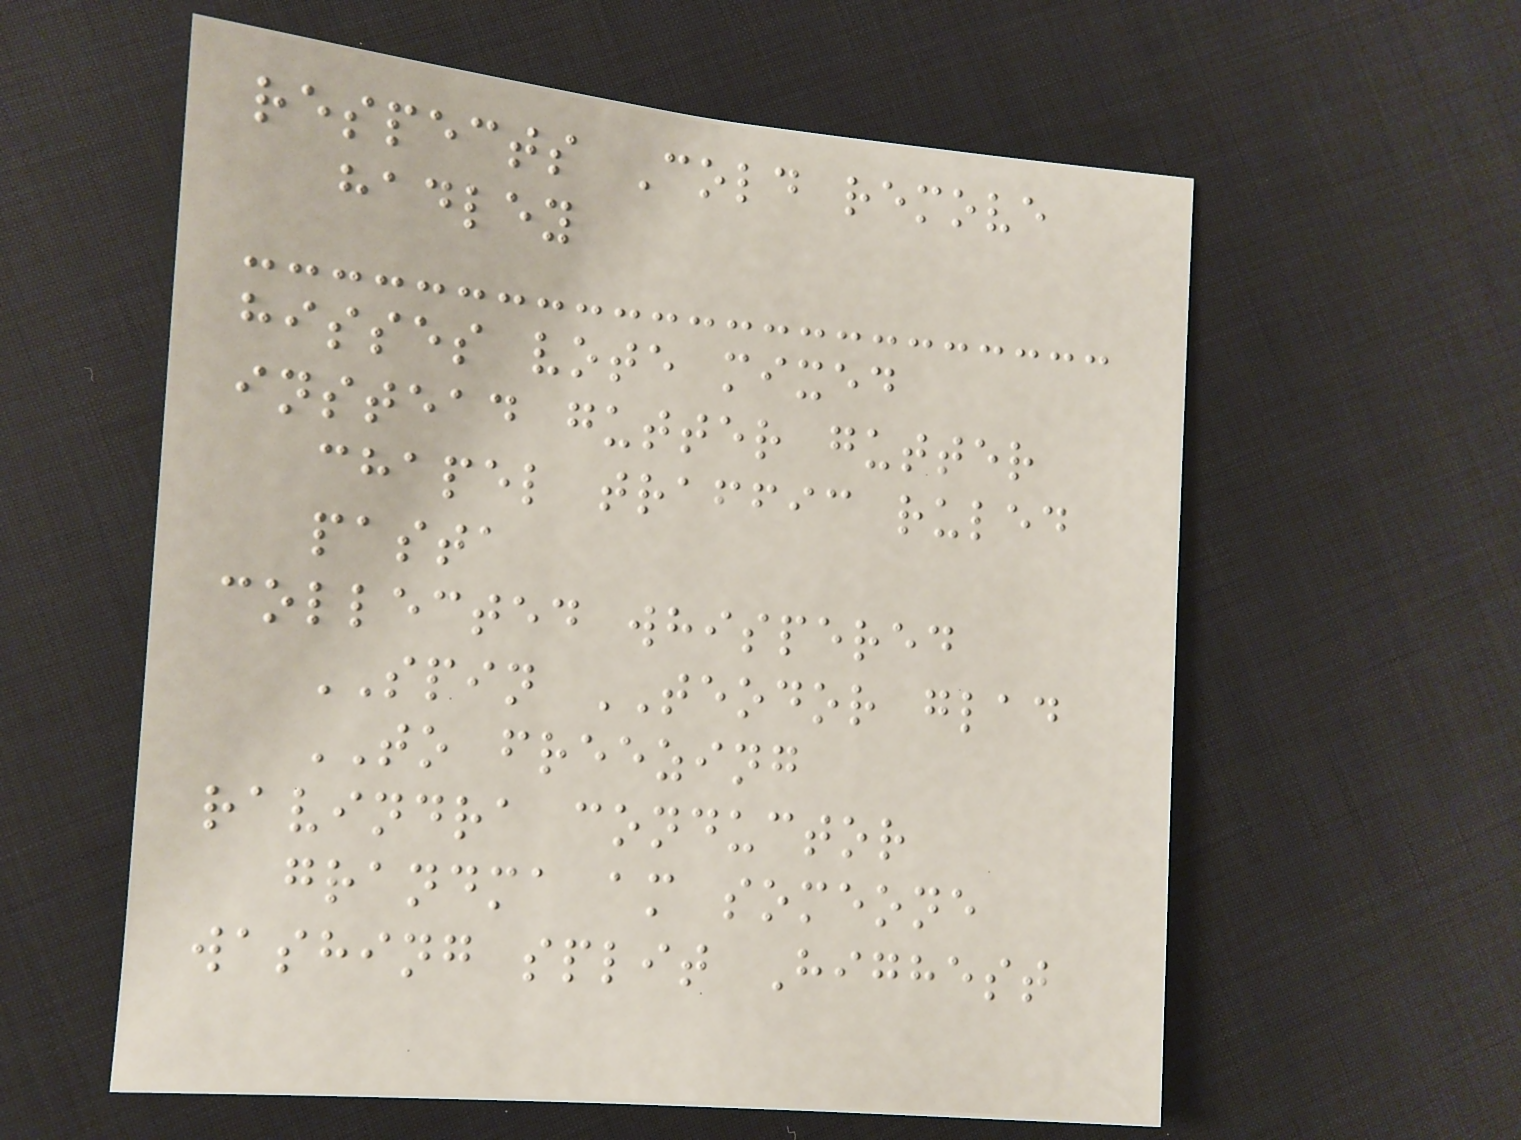respects Cold remove
hadley
hisses vote mixed
instead gutter gutter
chapel traffic ruled
pasta
collected whispered
SPIN TEODOR glad
TO freezing
ravindra conductor
grandma am someone
washing split Highest
